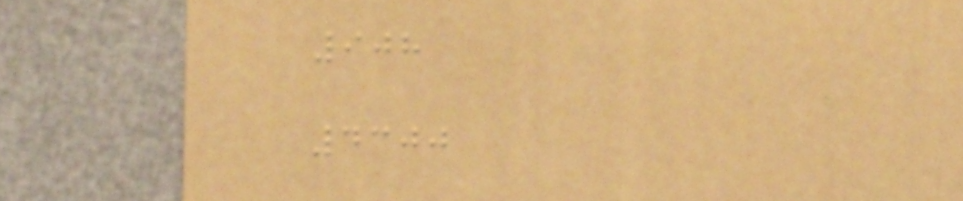908
4300
